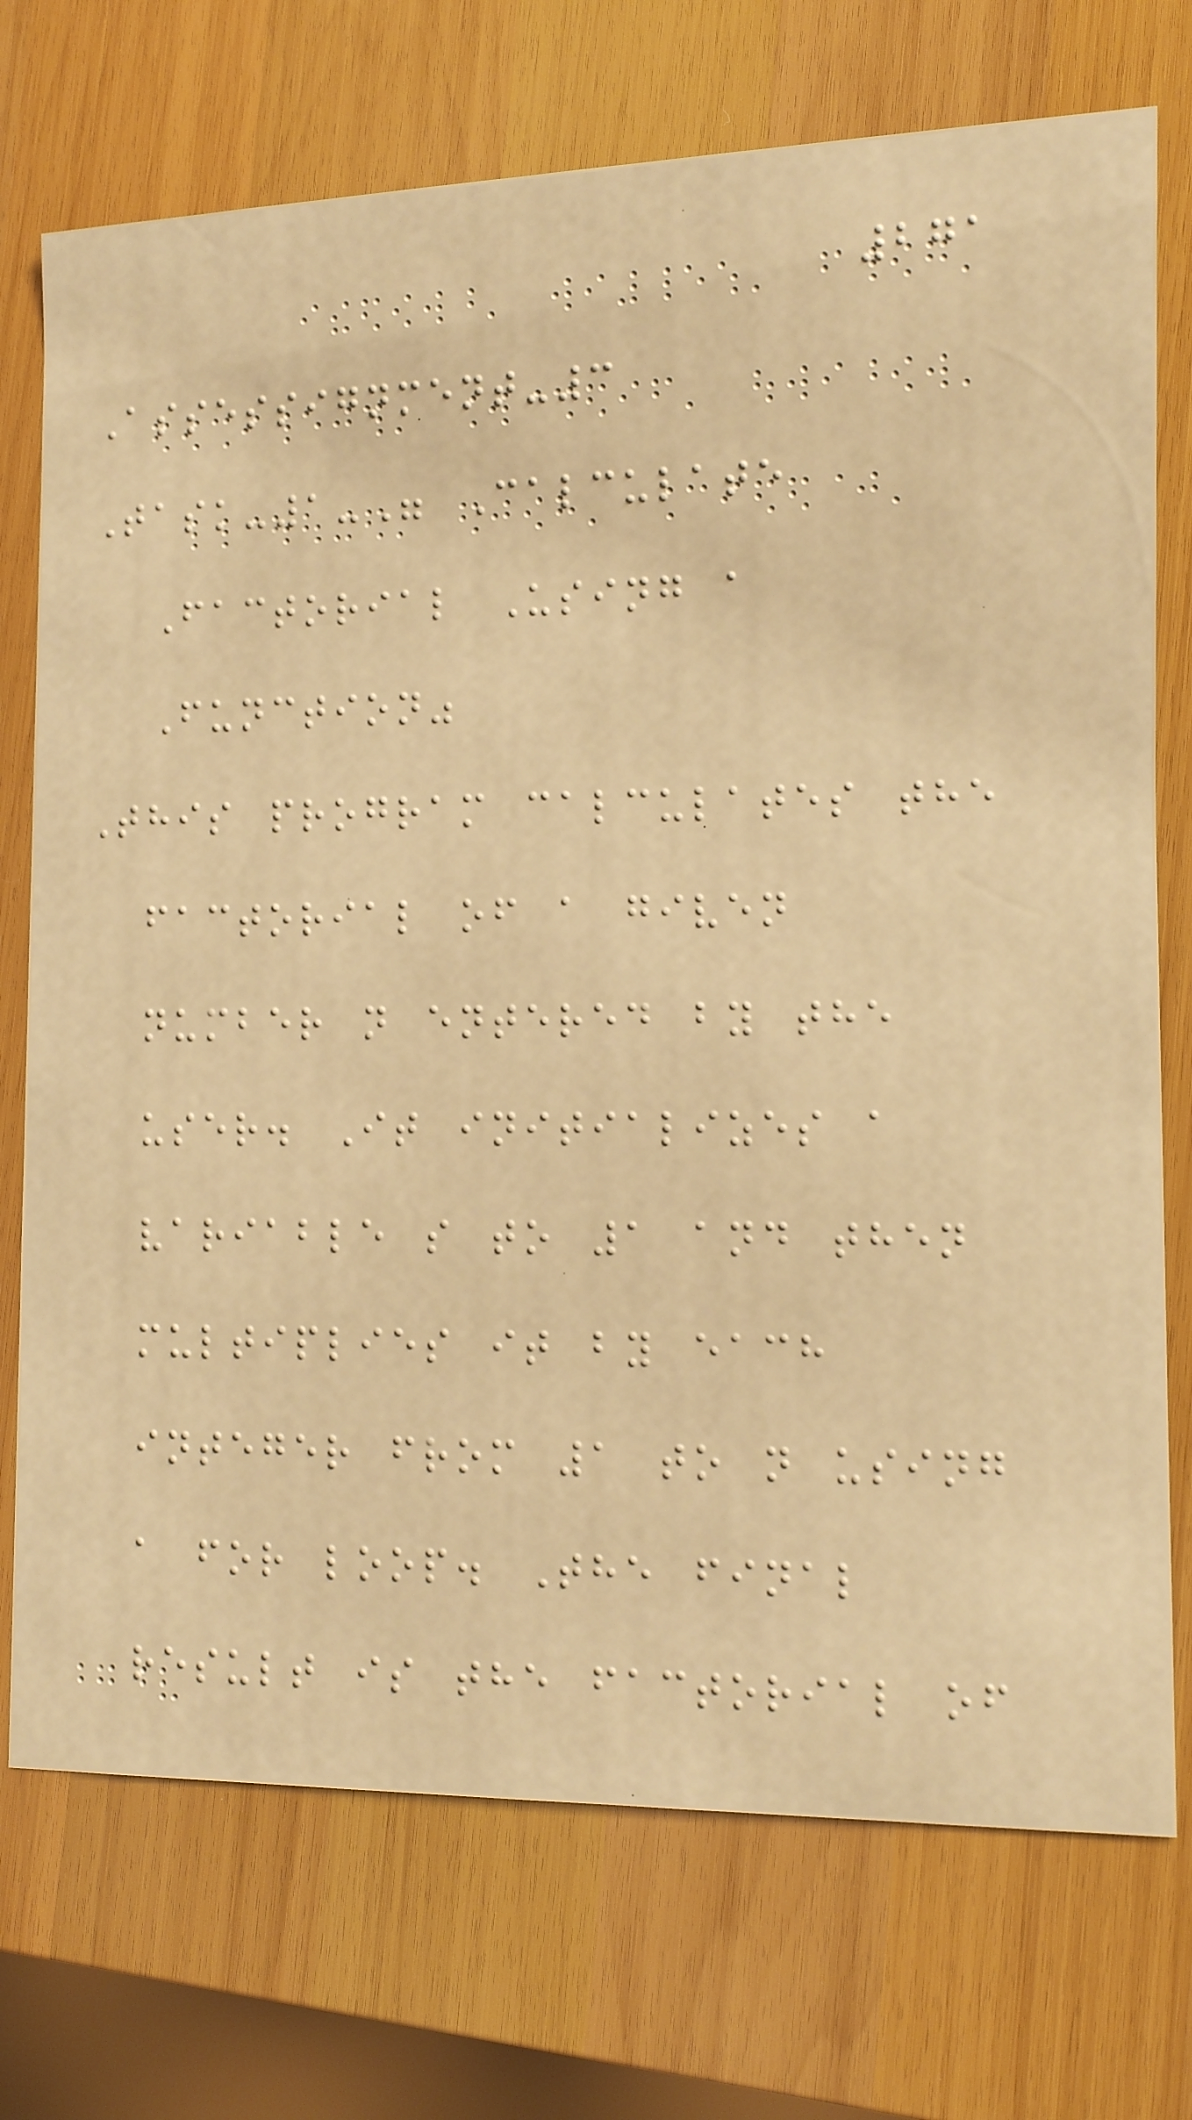271
Assessignment-3
Task-1-" Calculate
Factorial Using a
Function"
This program calculates the
factorial of a given
number n entered by the
user. It initializes a
variable s to 1 and then
multiplies it by each
integer from 1 to n using
a for loop. The final
result is the factorial of
